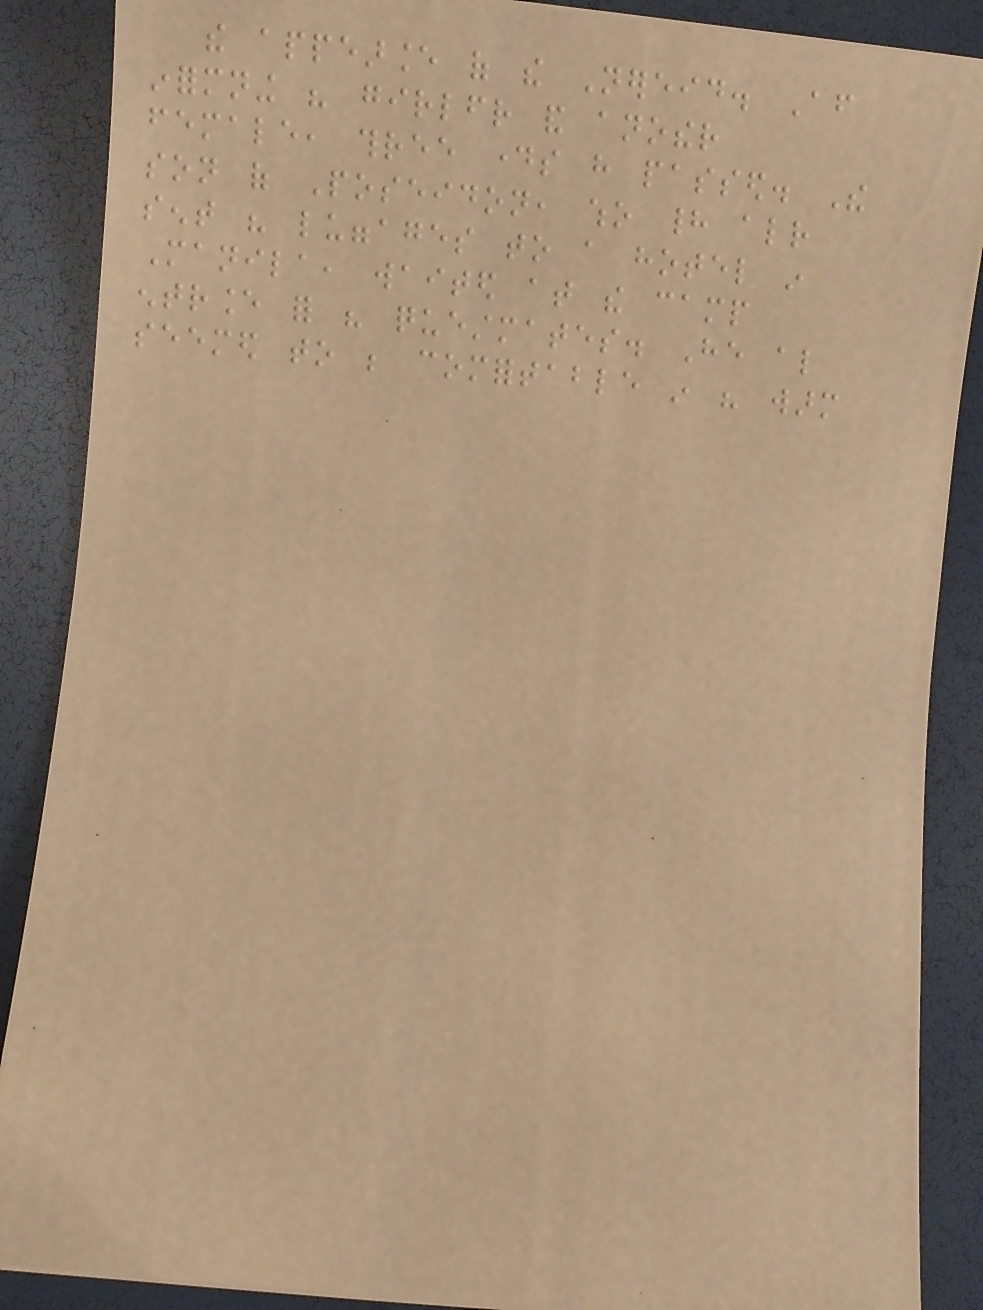the appearance of the Nereid. After
informning his girlfriend and another
female, three days have passed. The
son of Poseidon, who had already
sent his luggages to a hotel in
Manila, waited at the camp
entrance for his questmates. He also
seemed to be comfortable in his warm
